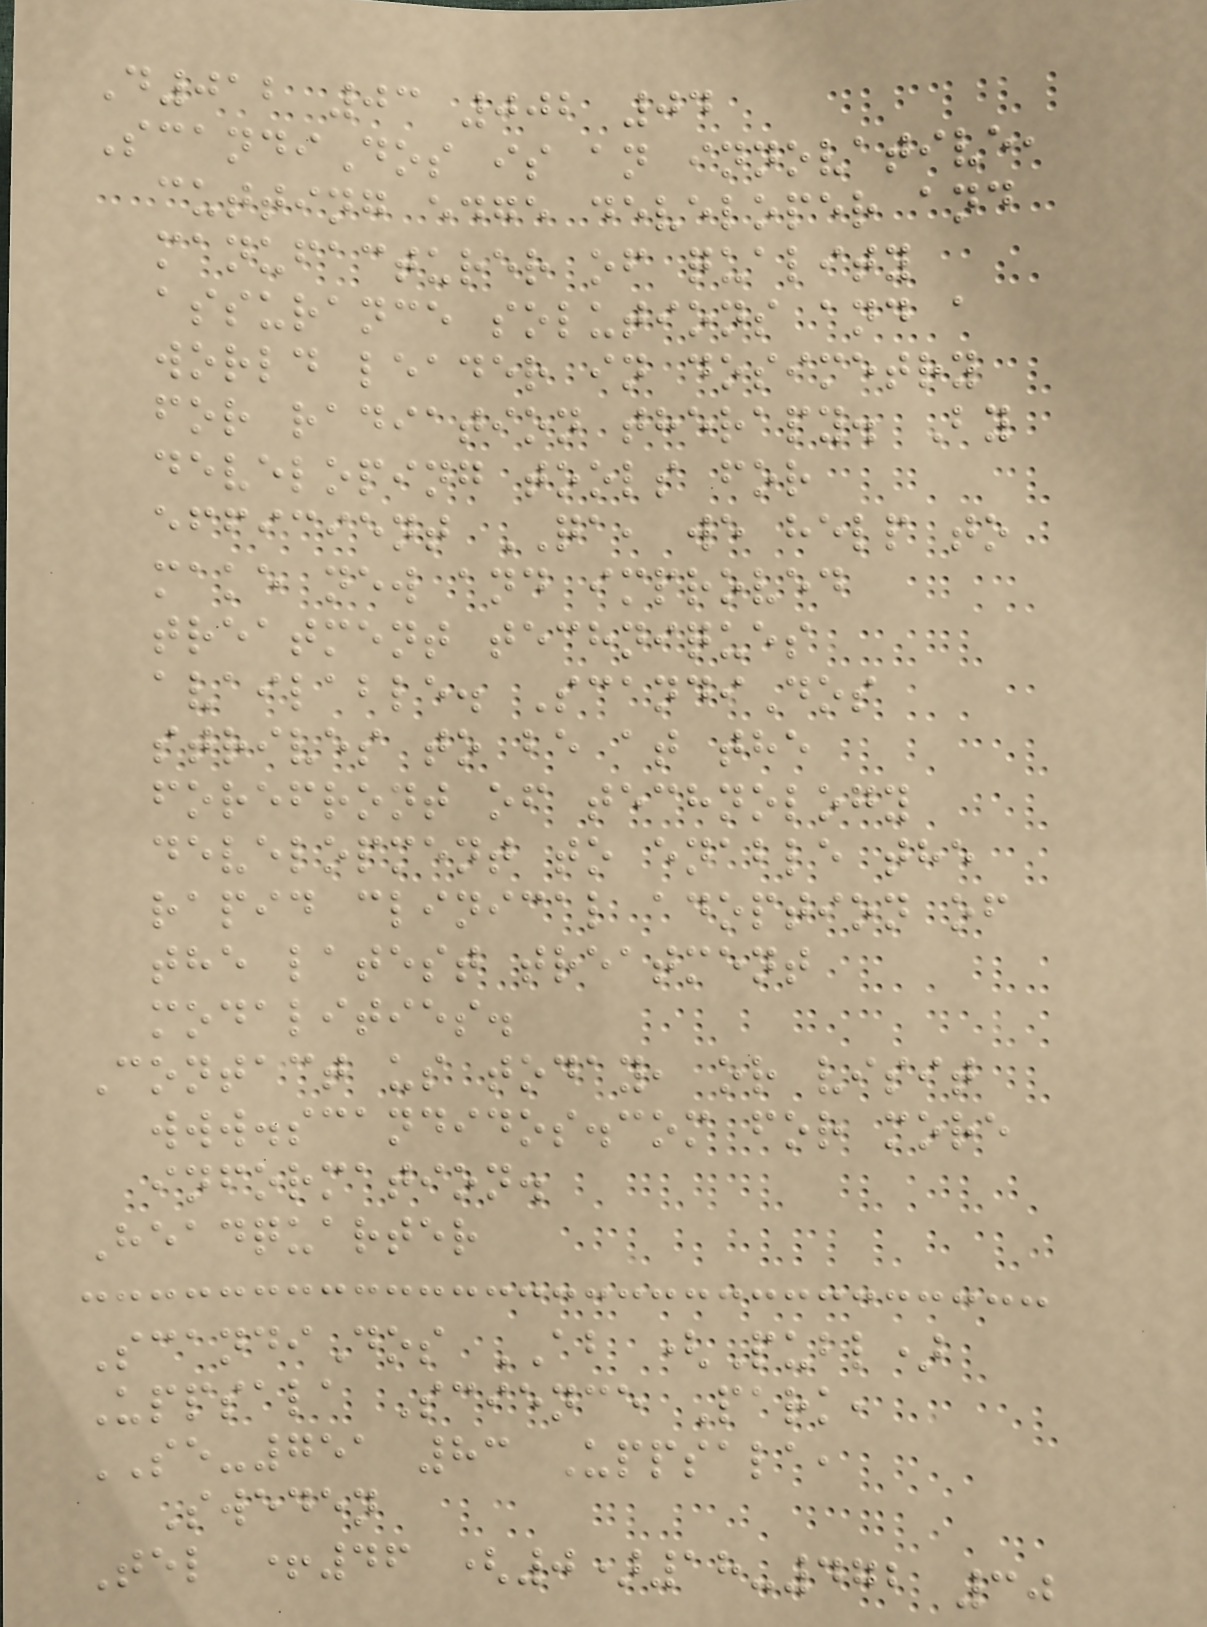D012 03 002 04
ScandiDos is an innovative,
cutting edge developer and
manufacturer of quality
assurance solutions and a
world leader in dosimetry
for radiation therapy. By
developing tools for
efficient QA, we help to
make new and improved
treatment techniques
available. ScandiDos
strives to be at the
forefront of technology
development to enable the
rapid clinical adoption of
the latest treatment
modalities.
Contact us today, or visit
www.scandidos.com for more
information.
Headquarter
ScandiDos AB (Publ)
Uppsala Science Park,
SE-751 83 Uppsala,
Sweden
Tel +46 (0)18-472 30
